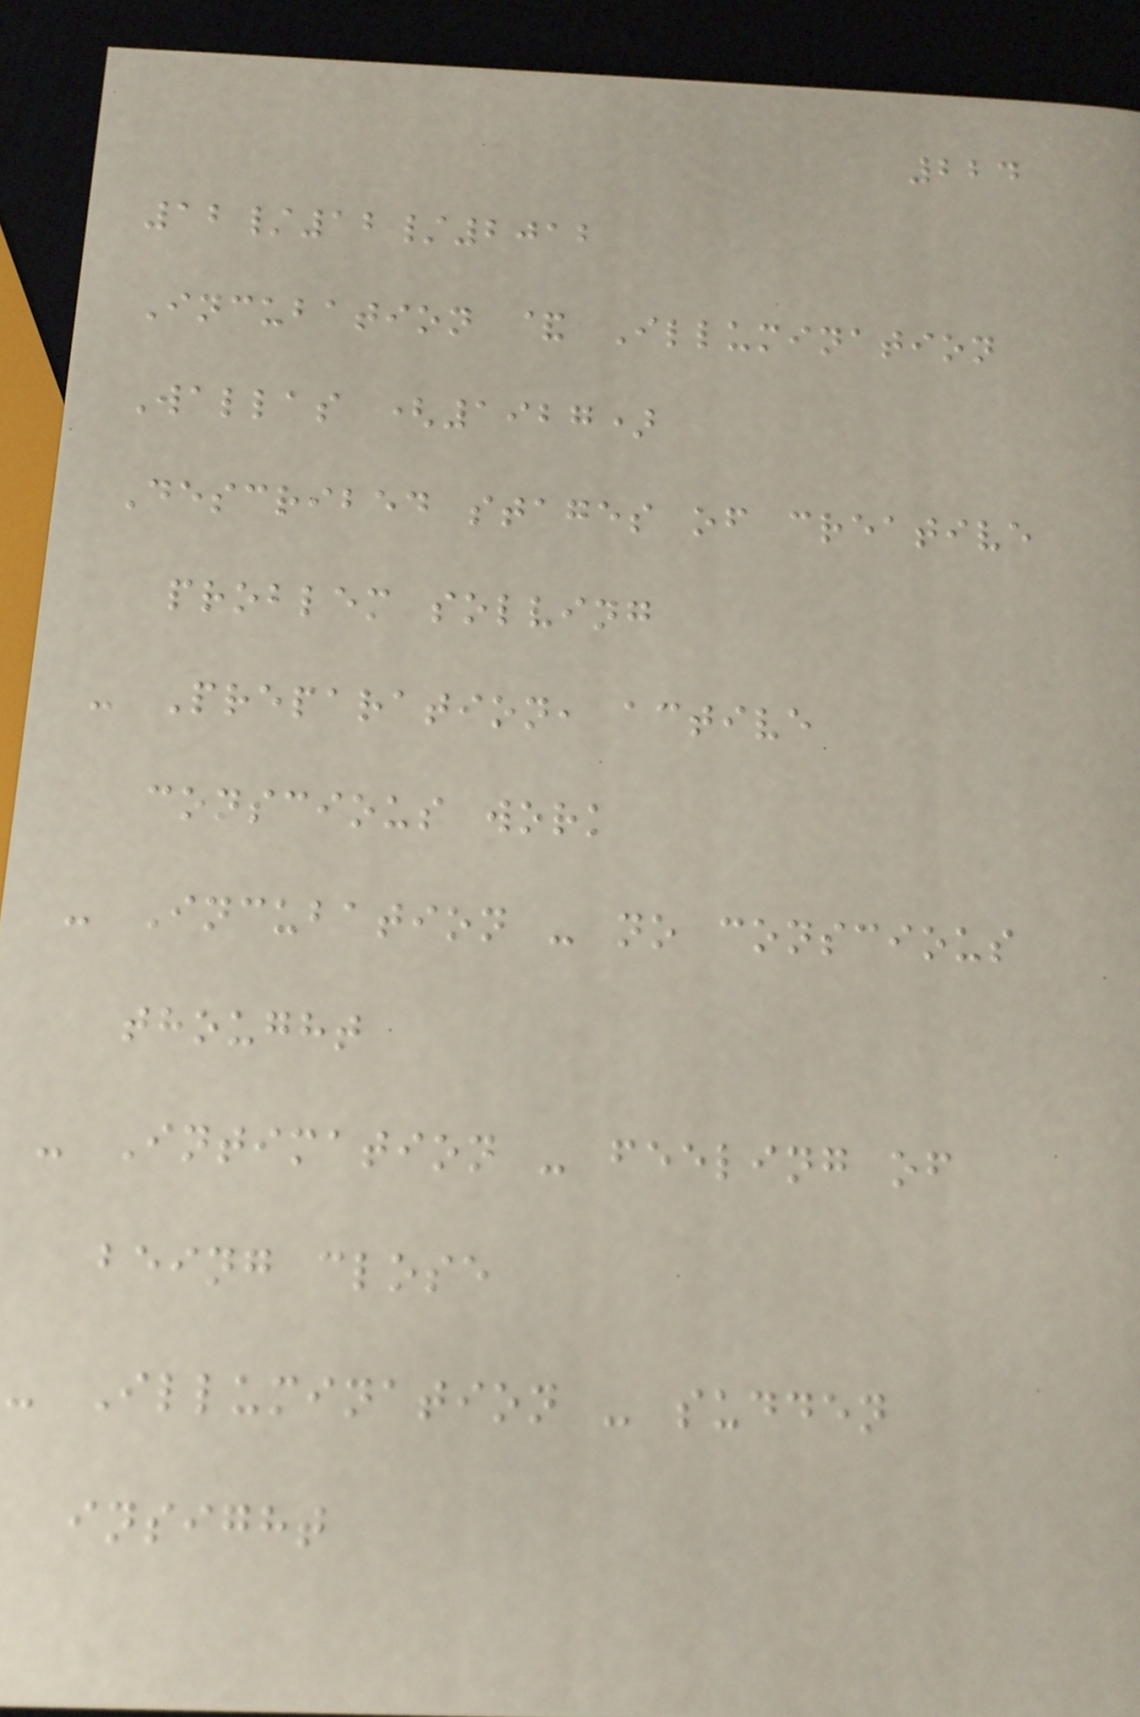224
12/12/2012
Incubation & Illumination
Wallas (1927)
Described stages of creative
problem solving
- Preparation, active
conscious work
- Incubation - no conscious
thought
- Intimation - feeling of
being close
- Illumination - sudden
insight
